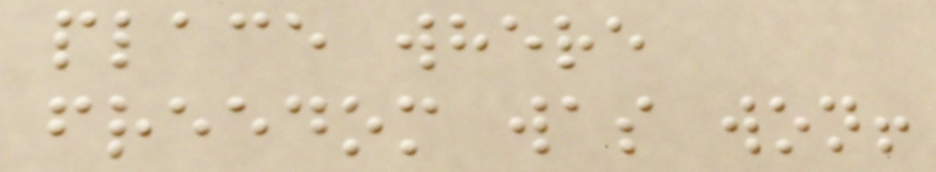place where
freedom was won!
